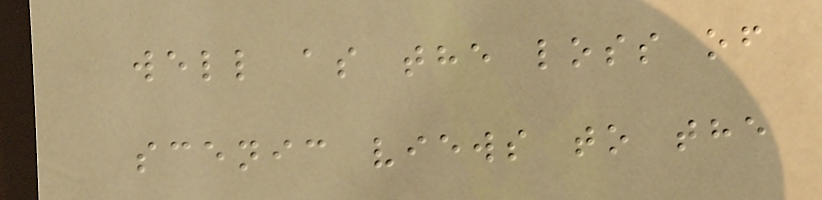well as the loss of
scenic views to the
